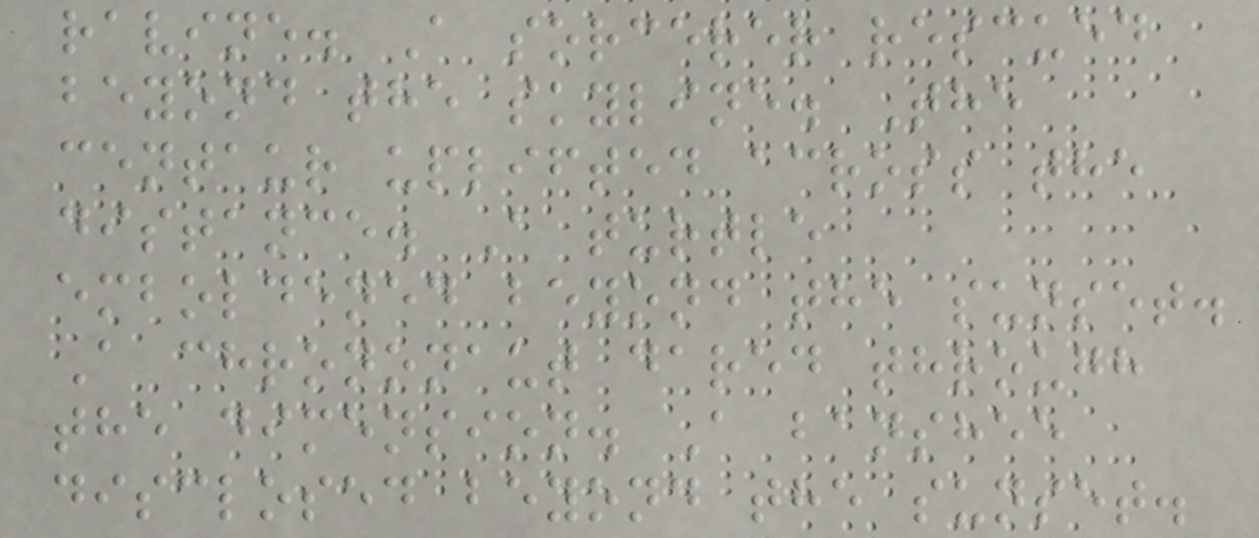ravine. A sorcerer rescued
beyond the skyline. The
centaur uplifted across the
distance. A turtle
emboldened beyond the sunset.
A chrononaut dared through
the dimension. A banshee
disclosed beyond the sunset.
